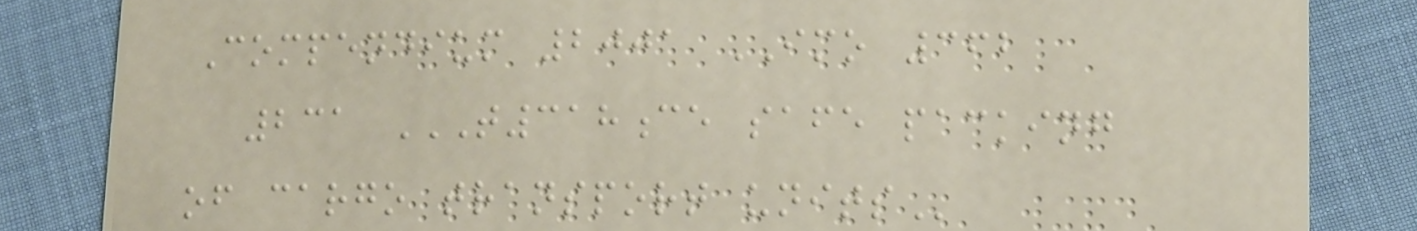Compendium 2001 IMO 362
231 T318CE SAFE PACKING
OF CARGO TRANSPORT UNITS
